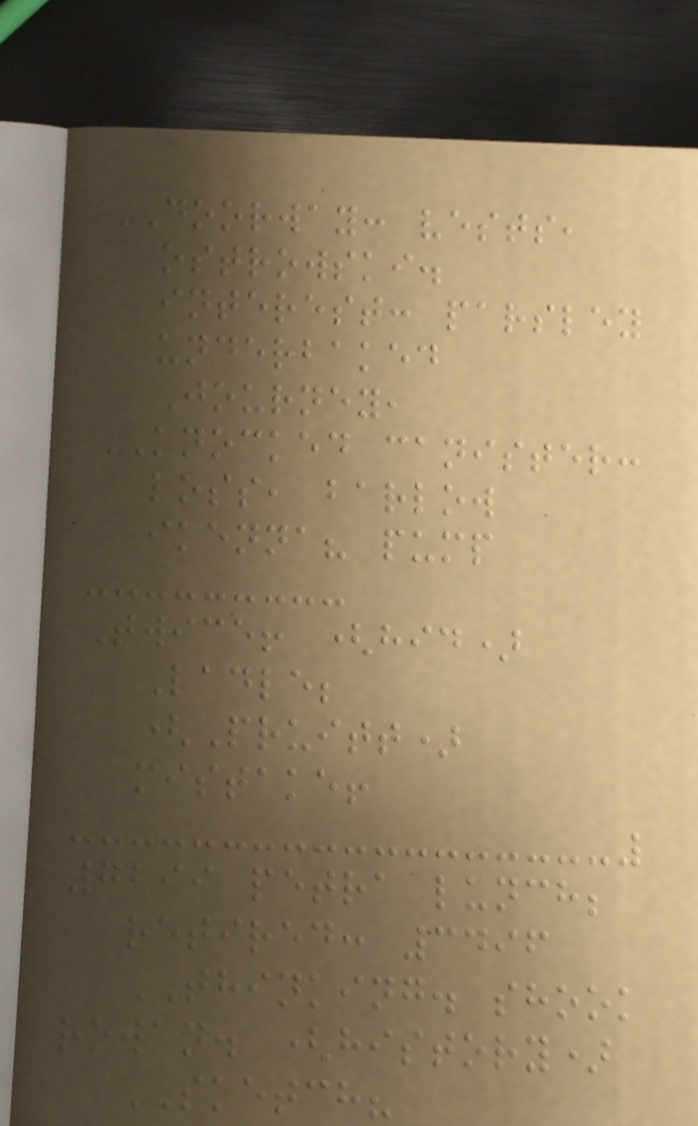DOORWAY: vests,
ostrowski.
interest: parsley
underbaked
Journey,
KNOCKED canister:
loss, barlow
ikenna? pump
Twice! (hid)
Ladle;
(Pruitt)
mistake!
7299 petra lunch;
retired: 3496
THINKING. shook
rowan. (history)
SKETCH?
